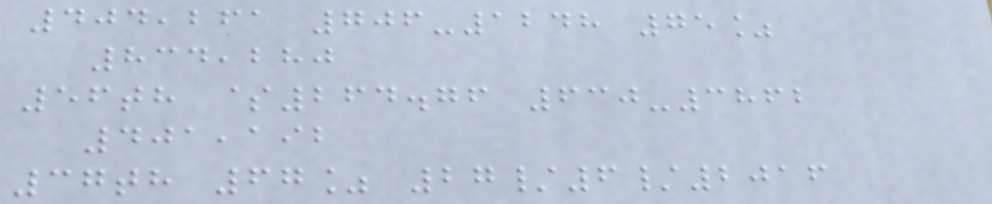404,261 706-1248 75%
834,280
56th $264.76 630-3862
401,192
37th 67% 27/6/2016
